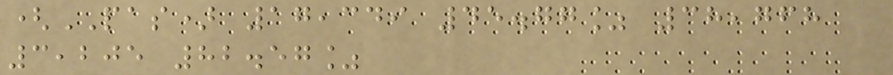(PAS) 17,349 45.77% 38,768
3,205 82.57%
